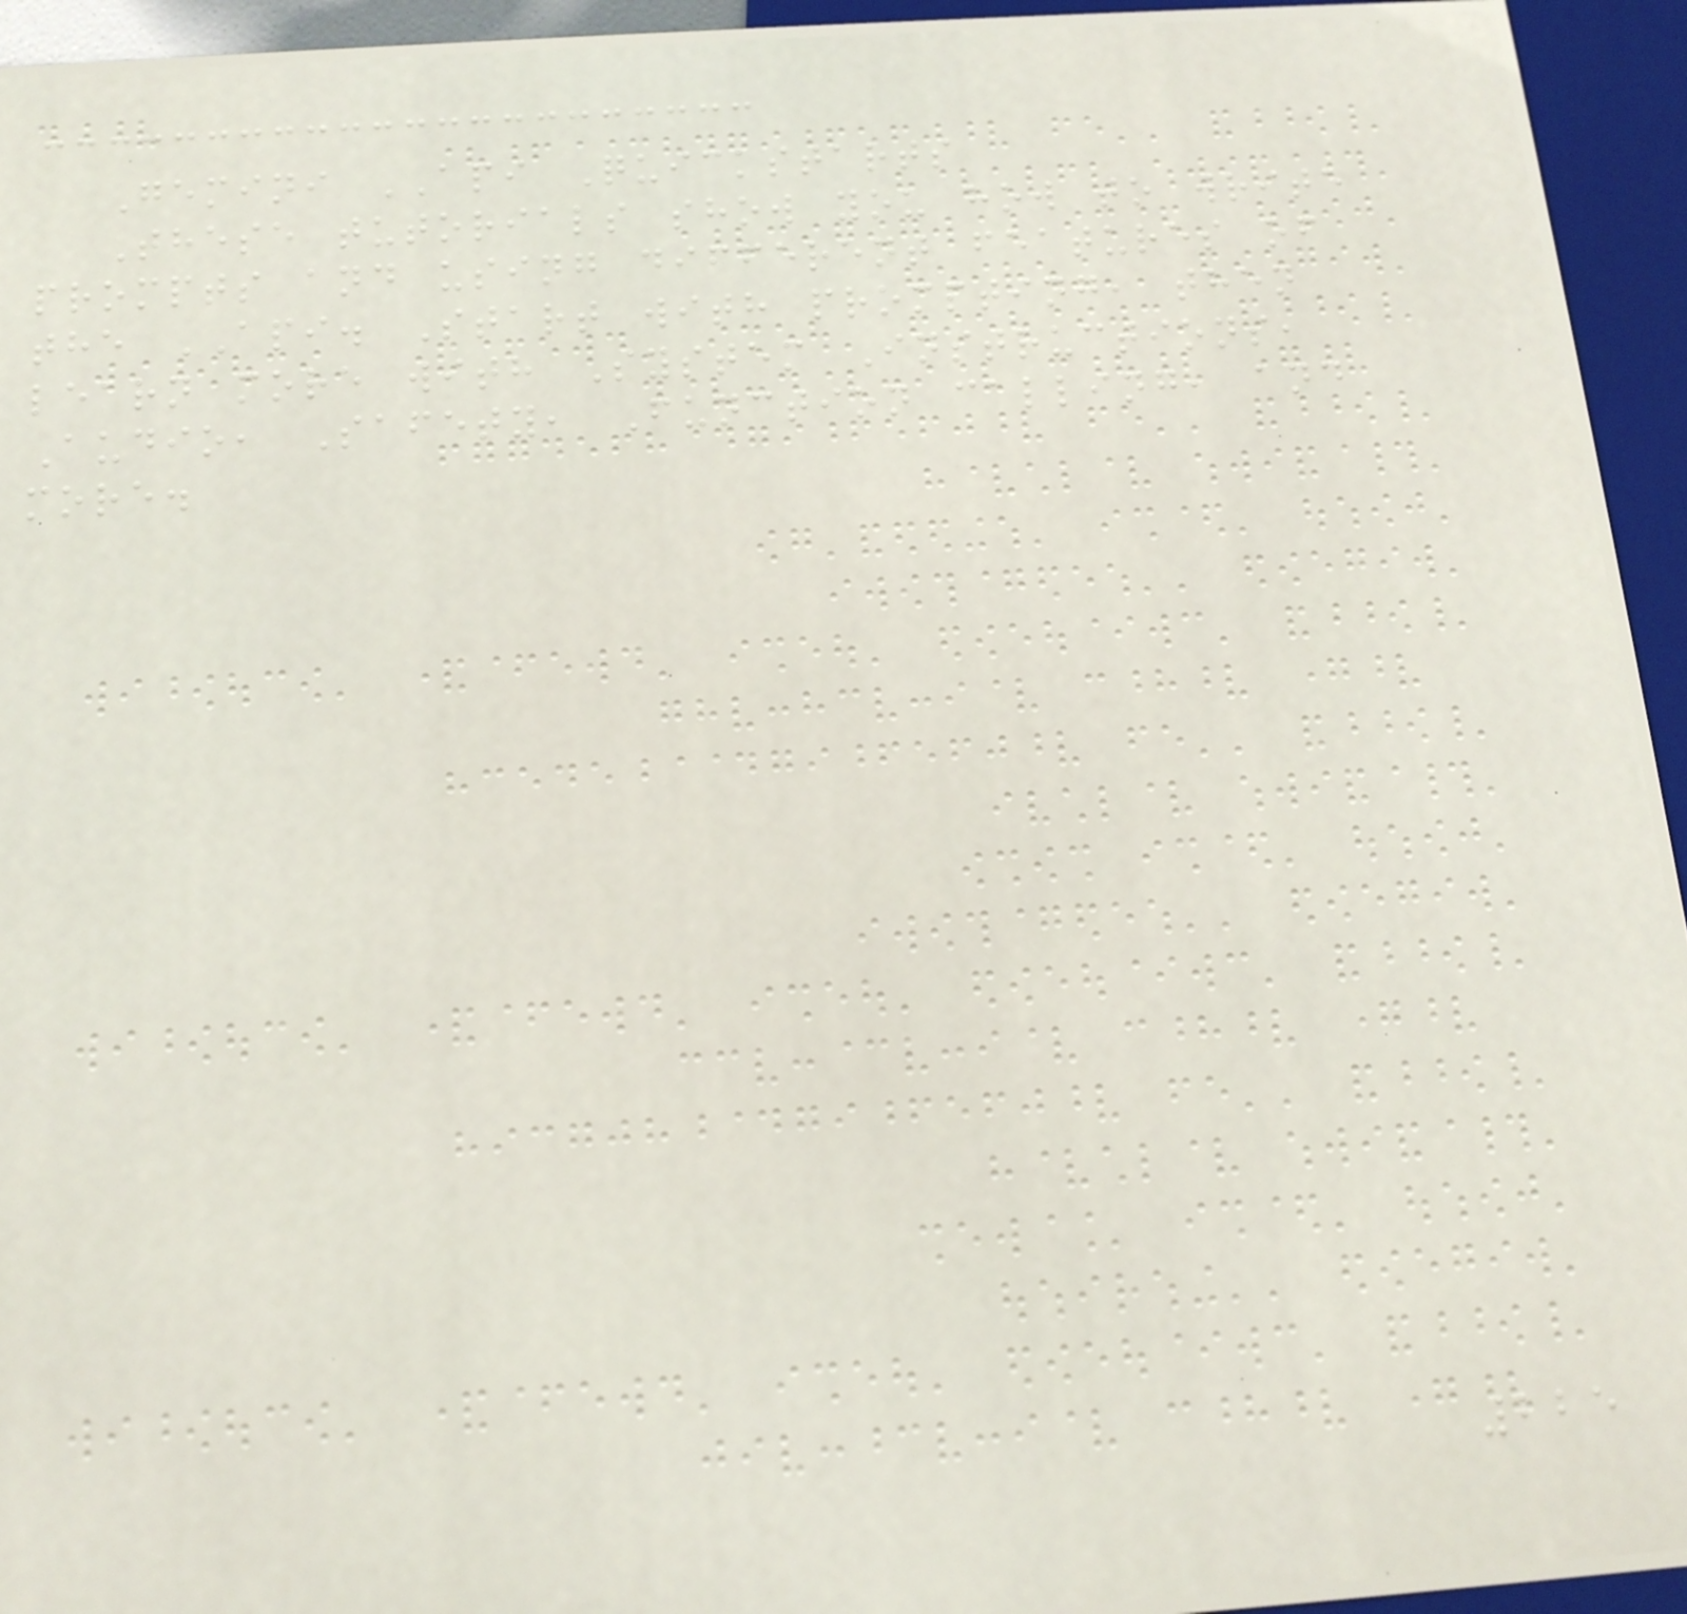Gemini API Quickstarts
These tutorials show you how to write
prompts and using different features of
the API. Start with prompting, then
learn more with System Instructions,
Audio, Safety, Function calling, and
more.
225
